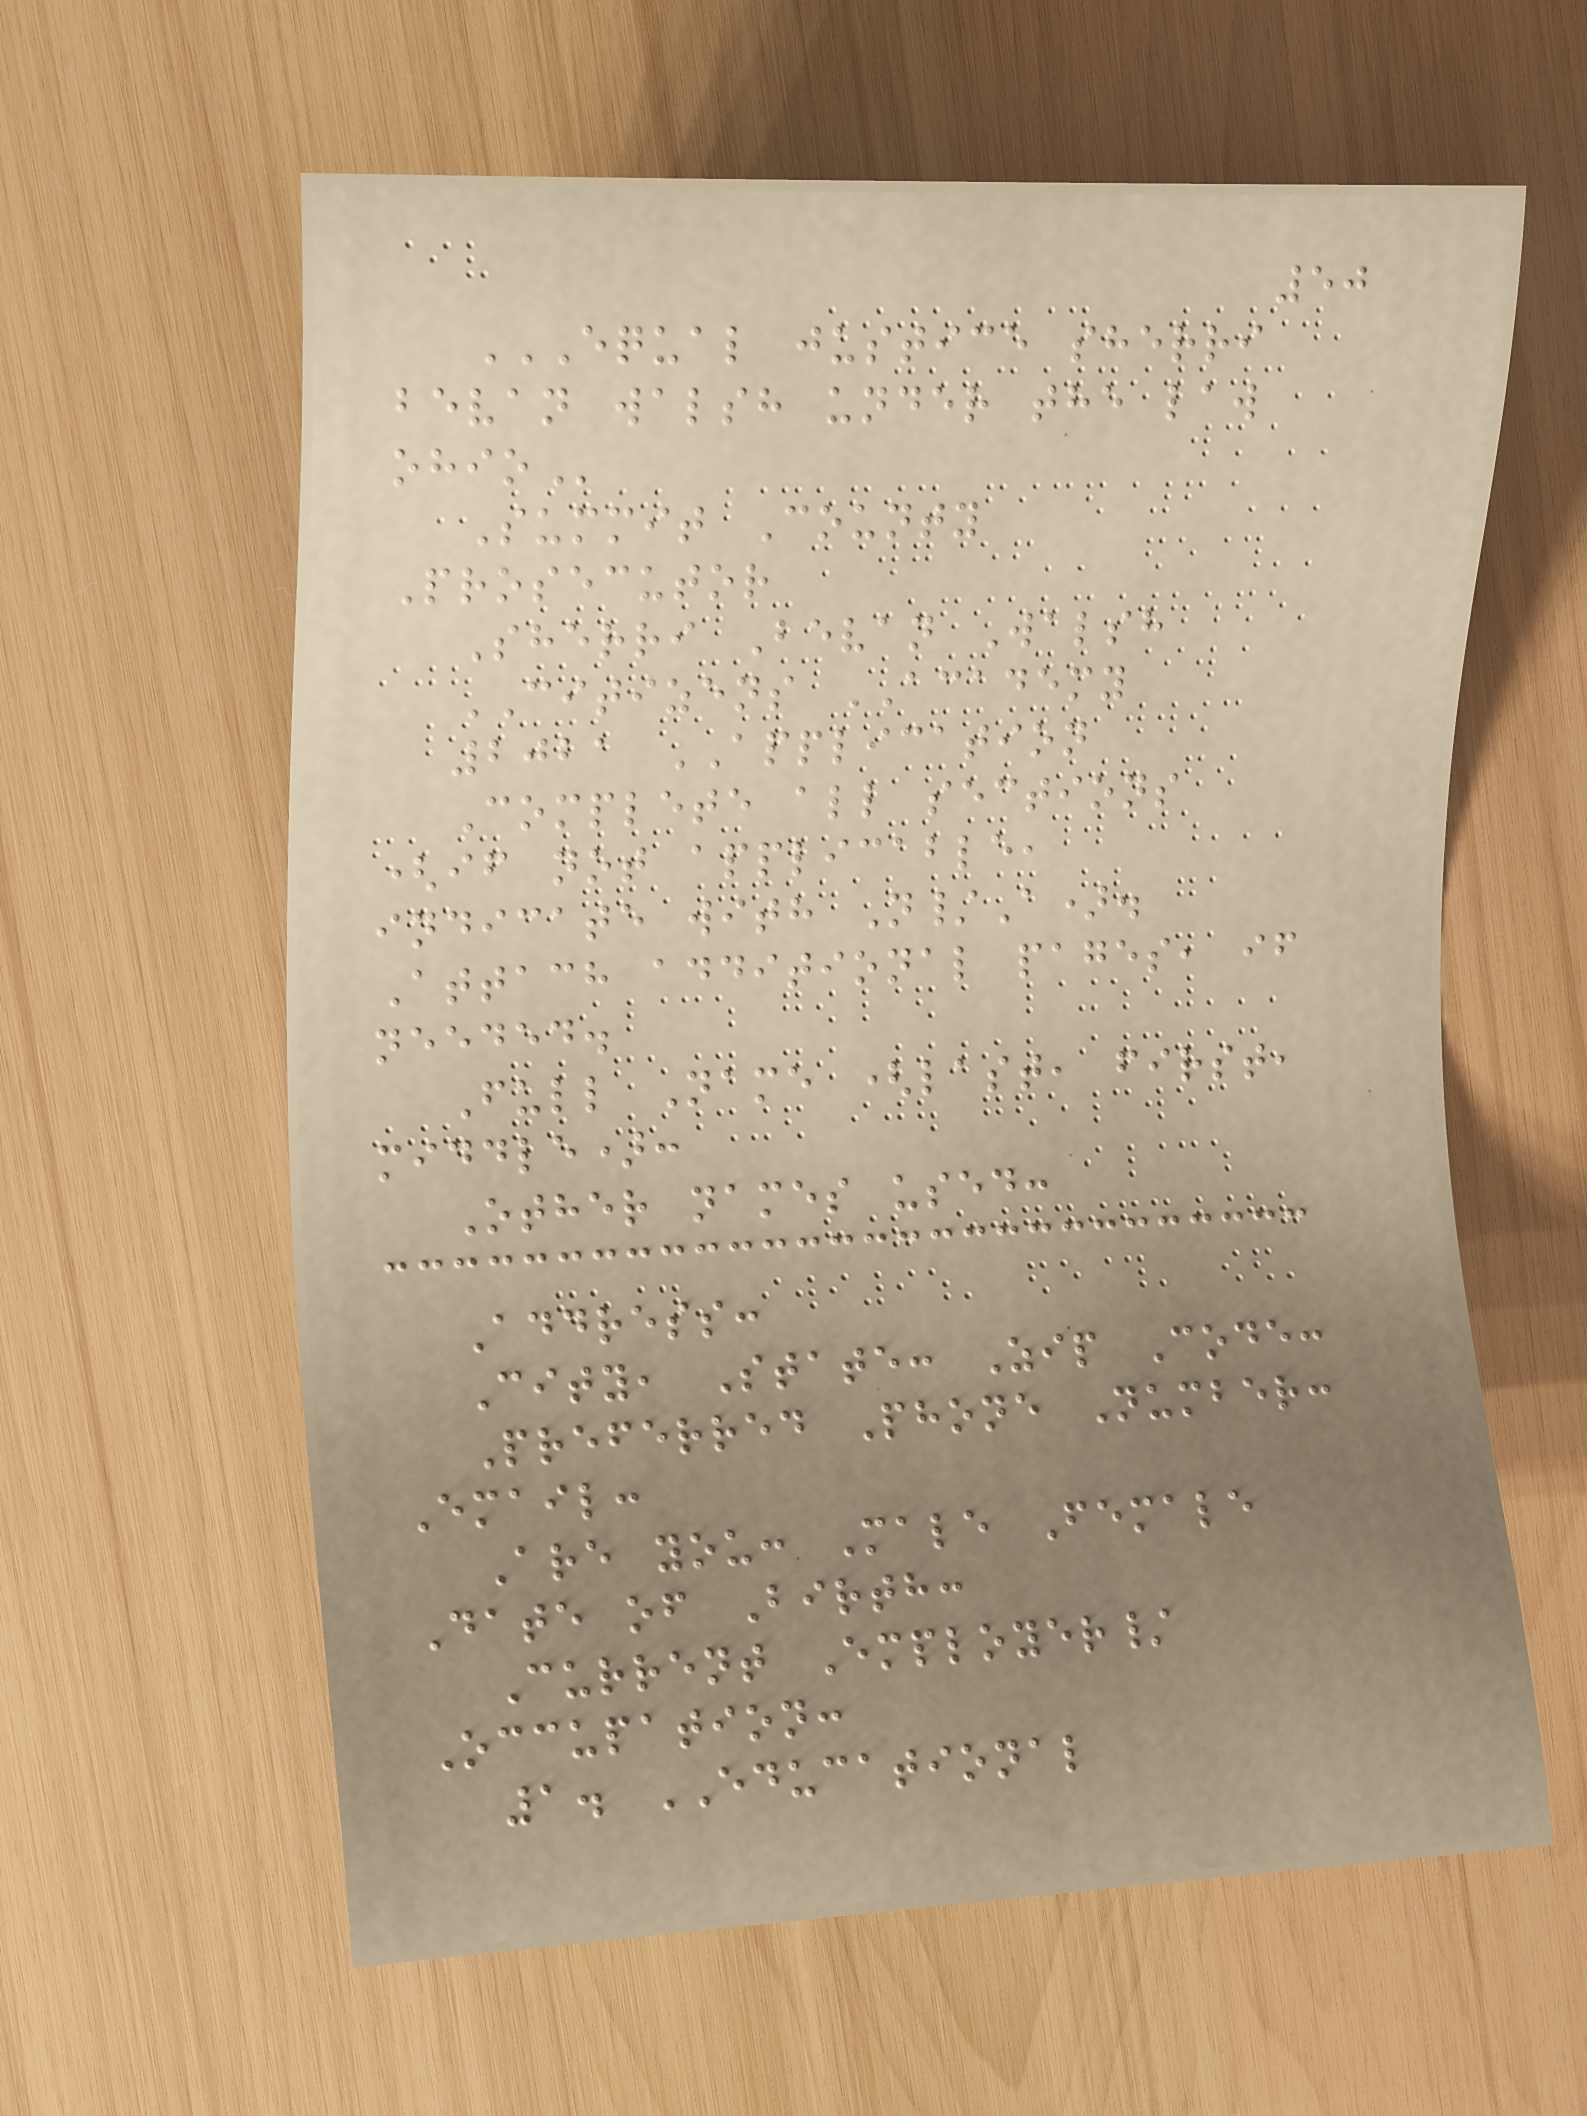50
EQUAL JUSTICE SHERRI
BEVAN WALSH UNDER THE LAW
OHIO
Summit County
Prosecutor
Sherri Bevan Walsh
CITIZENS ACADEMY
2021 APPLICATION
Complete all sections
(if not applicable,
indicate with N/A).
Attach additional pages, if
needed.
Full Name (last, first,
middle):
Other names used:
Address:
City, State: Zip Code:
Preferred Phone Number:
Email:
Are you: Male Female
Date of Birth:
Current Employer/
Occupation:
1. EDUCATIONAL
